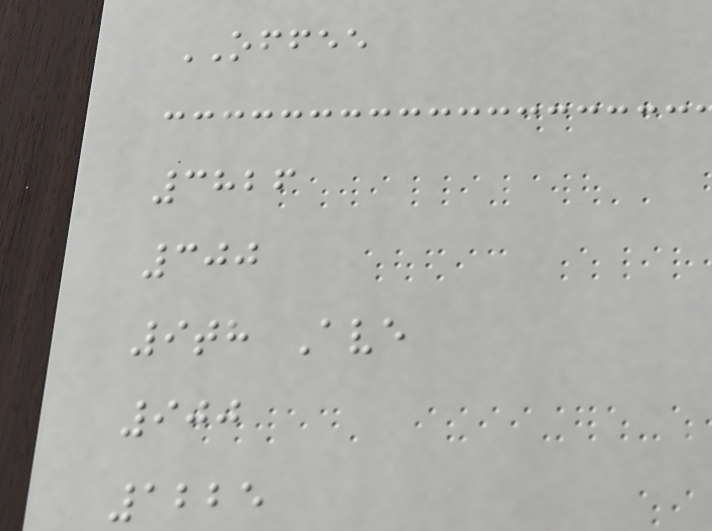OFFEE
3826
300
9th Ave
900
1225
